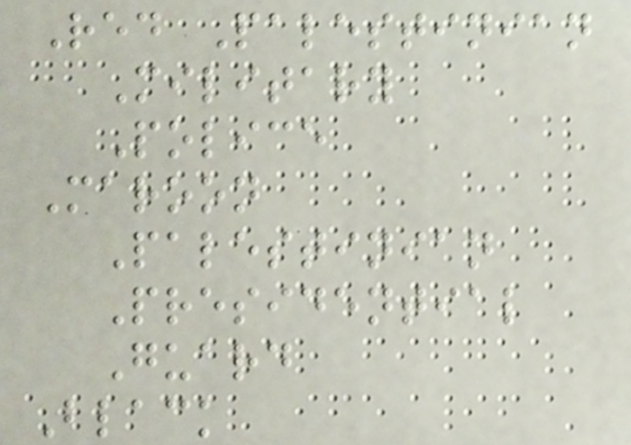Red Palestinian
Military
Police
Maroon
Palestinian
Presidential
Guard
Black
